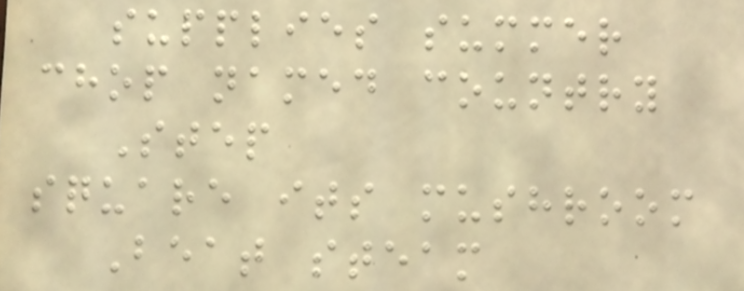supplies summer
chop named country
Step
square its mushroom
Beat steam
